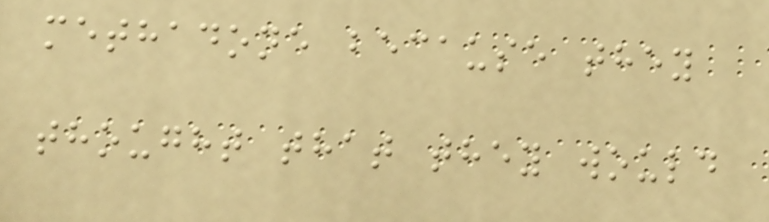methadone because they
thought that they would
